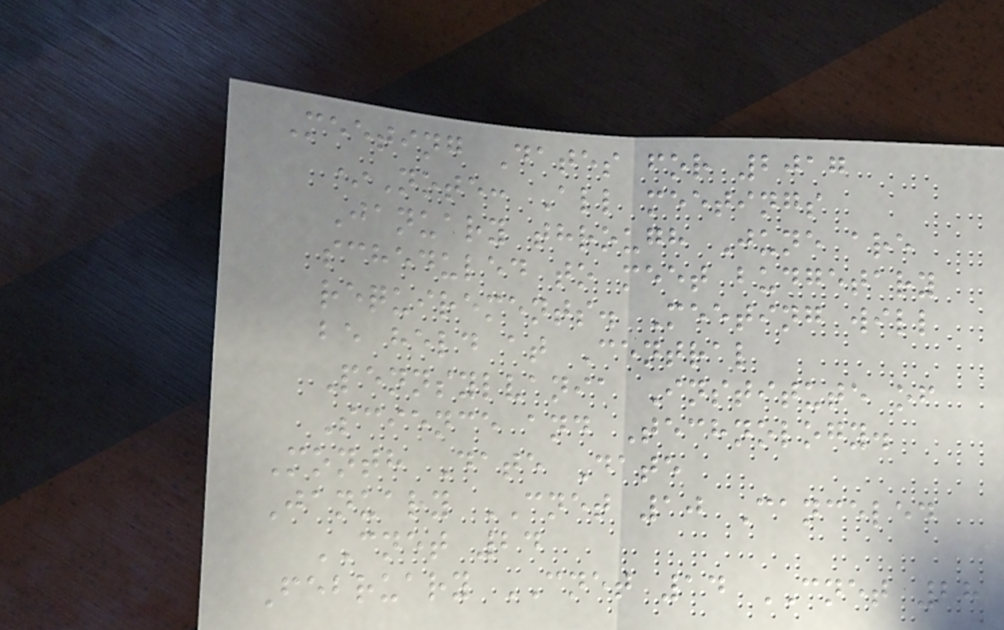Meeting Dates for 2017
*Note: All meetings
January through June are
scheduled to meet budgetary
requirements. Meeting will
be held at Central
Pennsylvania Institute of
Science and Technology.
Month Date Date
January CNET 10 Canceled
CNET 24
February CNET 14 CNET 28
